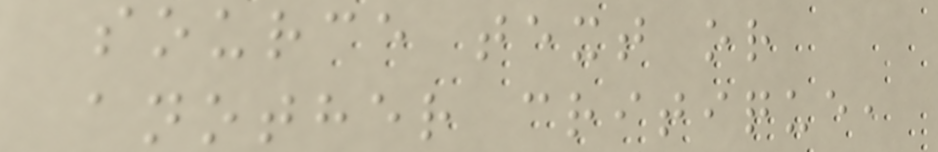source text or
another critique,
